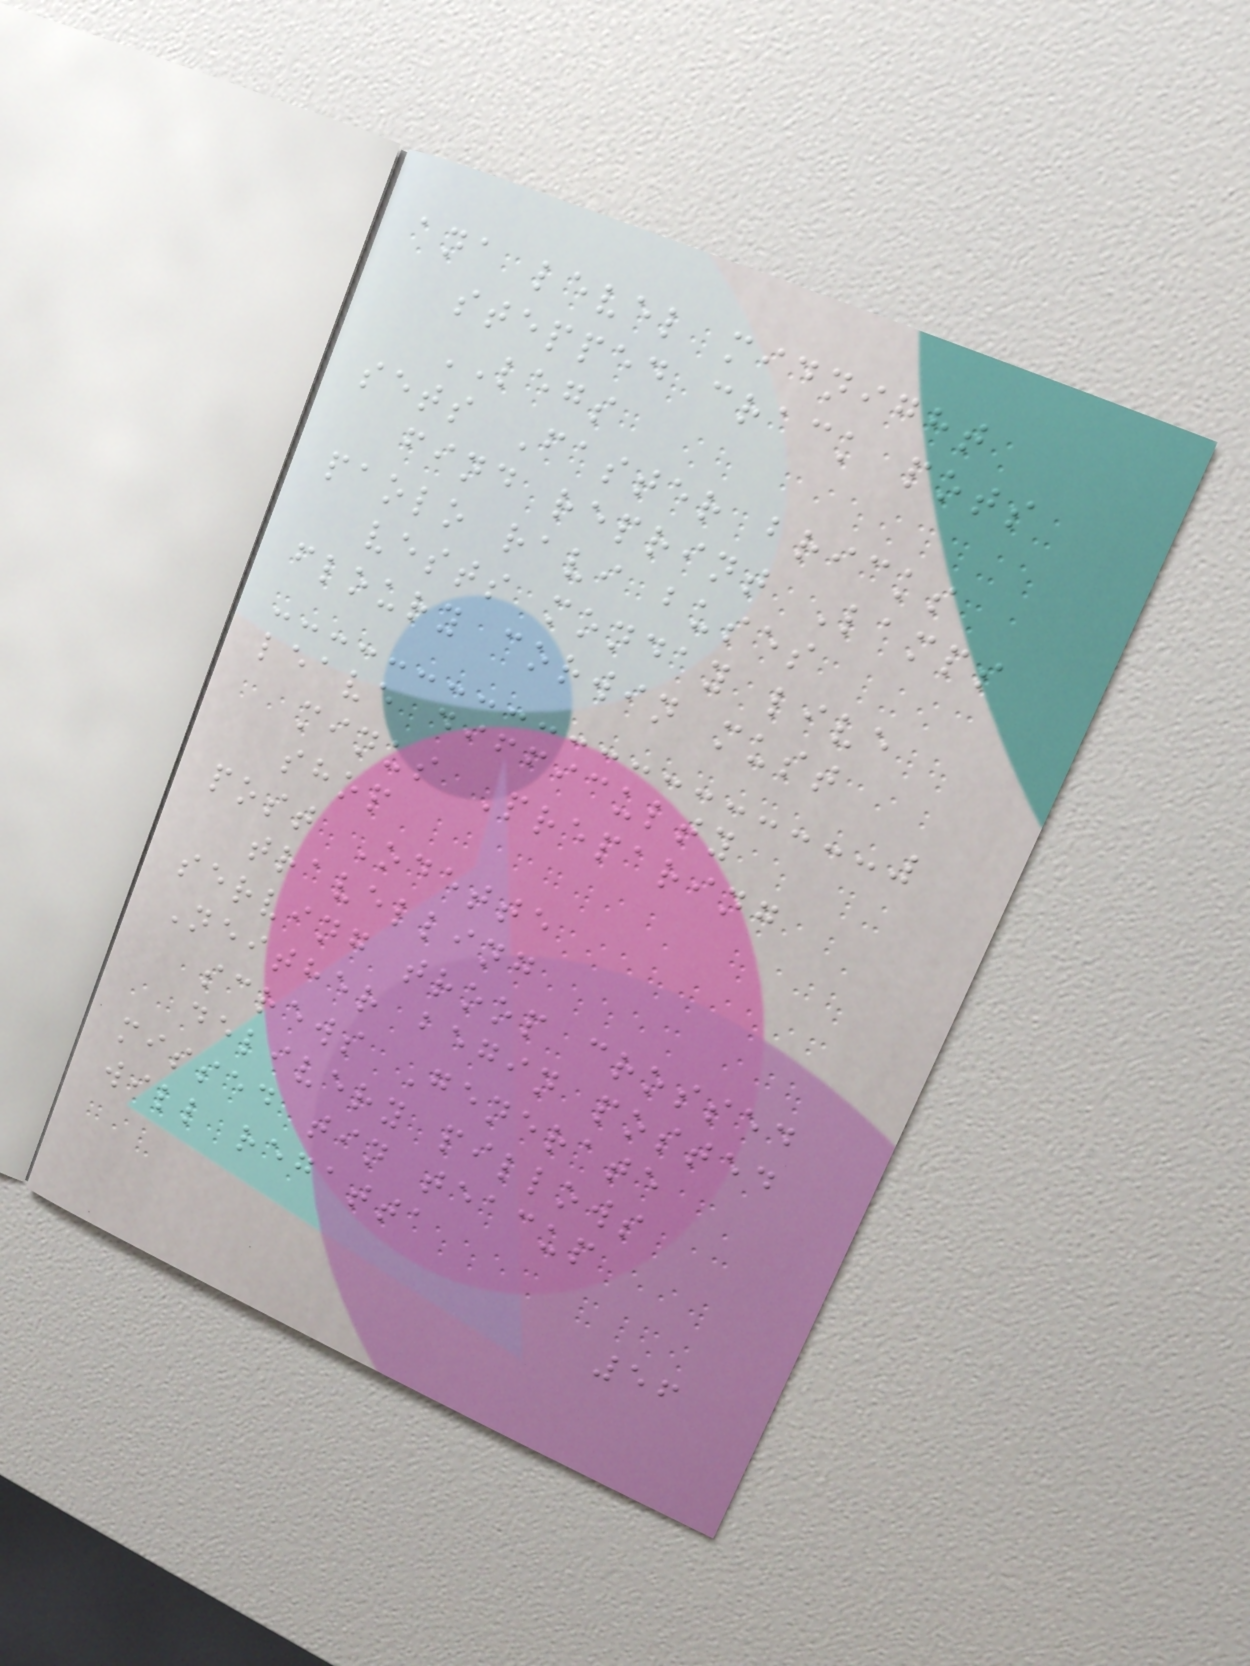ana level midnight
stepped crack pots
LEGS
sets Faster bricks
find reprint Lamps
paolo ravi buses
vests monday live
floury corwin must
leave difficulty
minus Preparing
shop
post Odette
travelling
serving troop crossed
Neither begin posted
screws Generate
delivery pillows
missed tin teacup
will regatta
56
